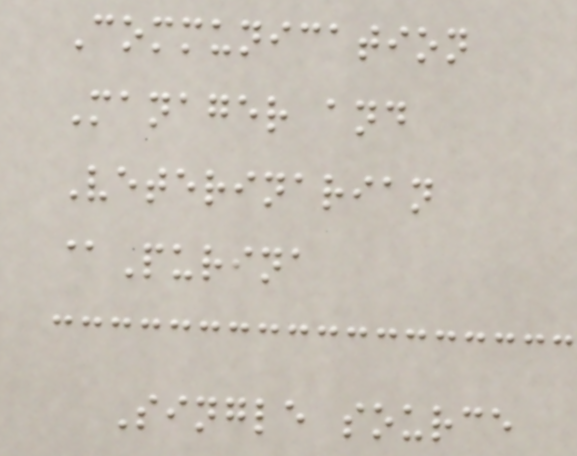Communication
Manager and
Veterinarian
@Purina
Single source
